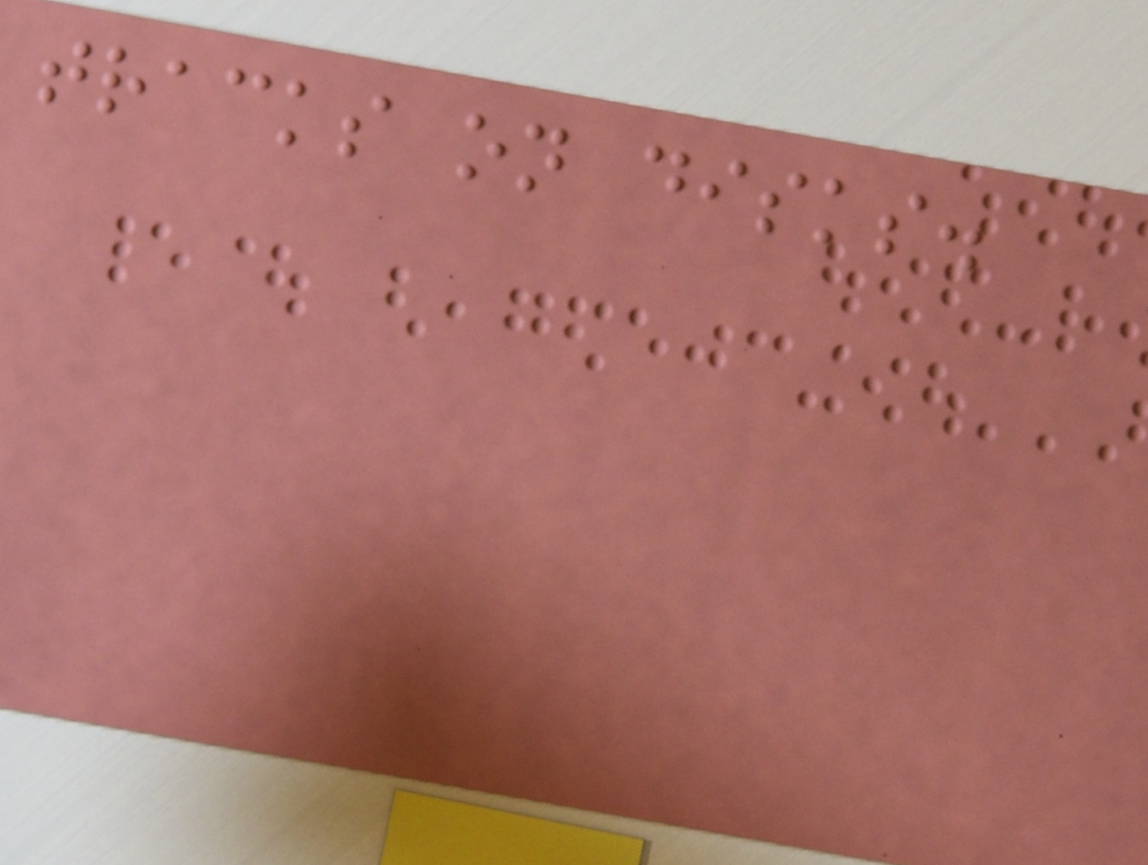tracks on disks.
